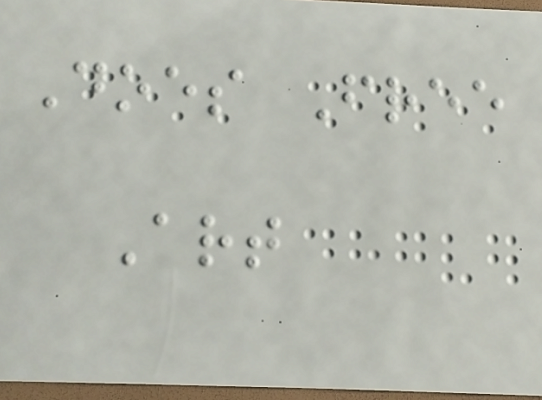Does Free
Art
